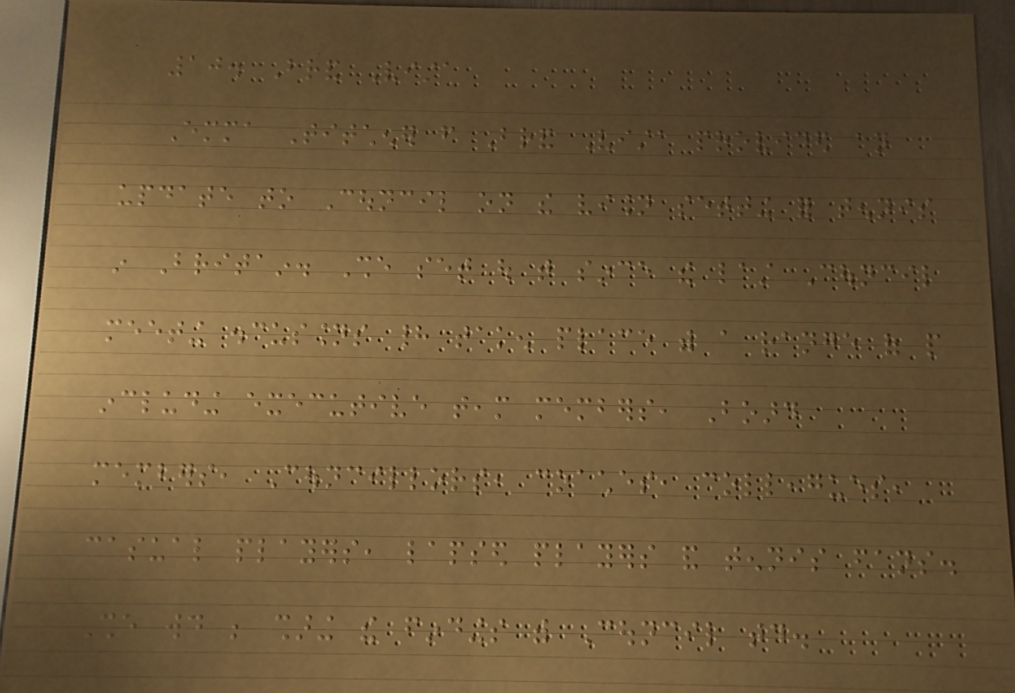10. Brand Vista
Emma Titchener from Brand Vista provided an
update to Council on the vision setting for tennis
in Britain. She set out that since the last Council
meeting discussions had taken place with a range of people
including executive team members, Board
members, Councillors, coaches, colleagues,
casual players, lapsed players and tennis fans.
She would be sharing the findings with Council today.
